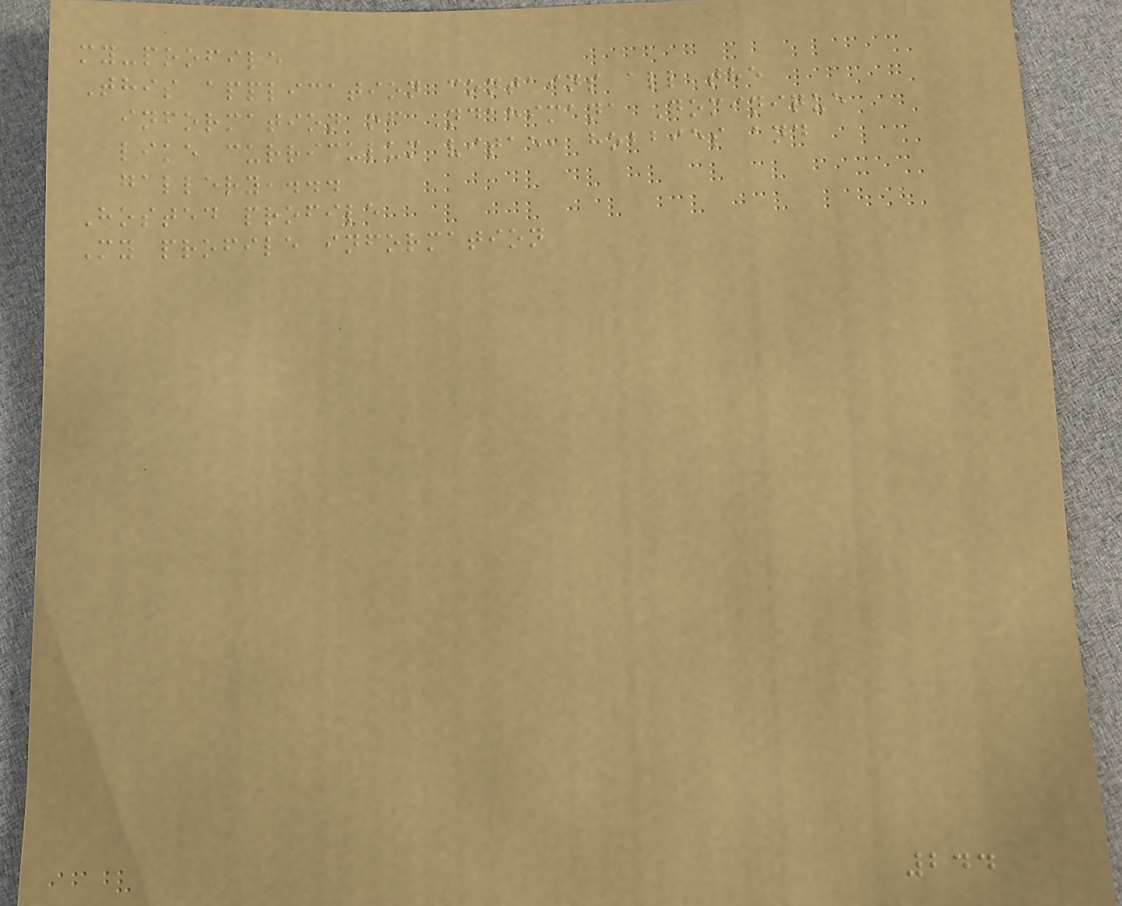my-profile
This application contains all the
information of Ndahimana Dominique
like curriculum vitae, hobbies and
gallery,...
Hosted profile
My profile information
244
